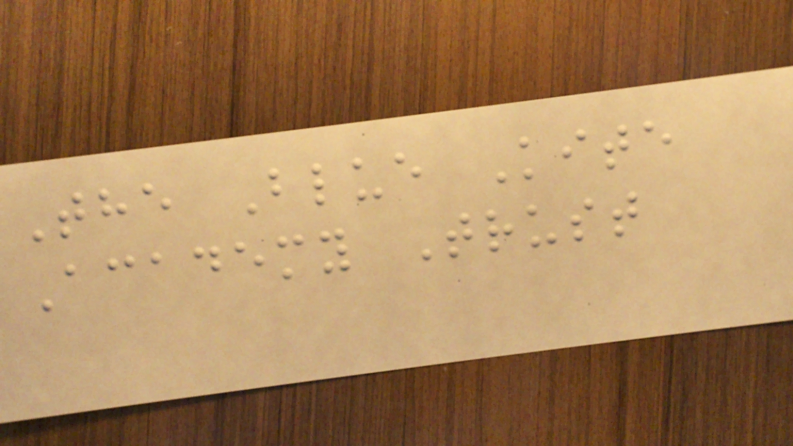The Blue Kite
Academy Trust
